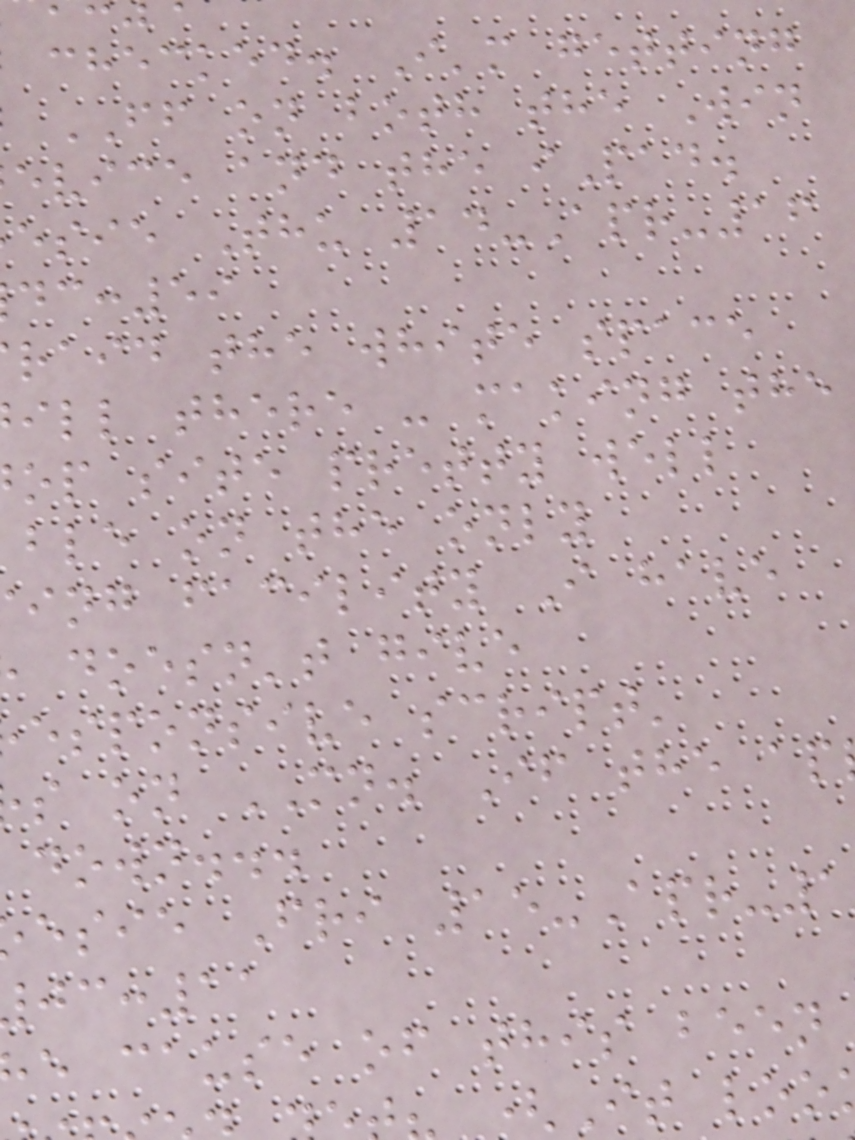checked. I'm getting
FF on both the Win
evice and the iPad.
esie Thu 14-Apr-16
:59
raid the white space
ill there - making the
op site pretty well
ble on the only
ing facility I have
doesn't give
esponsive script'
s on MN. If the ap
down...
esie Fri 15-Apr-1
:11
e cause of this been
(It loo
